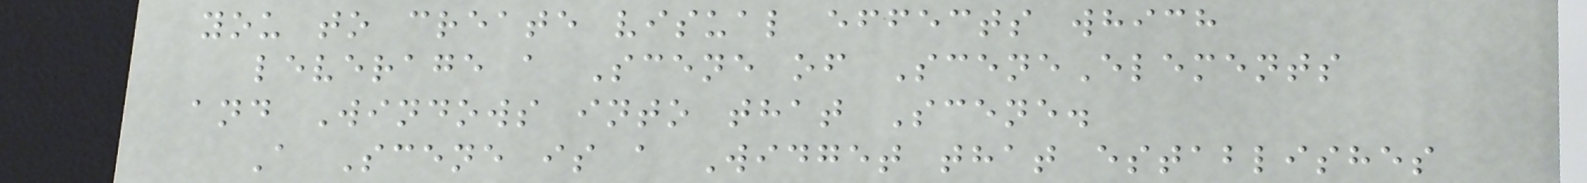you to create visual effects which
leverage a Scene of SceneElements
and Windows into that Scene.
A Scene is a Widget that establishes
